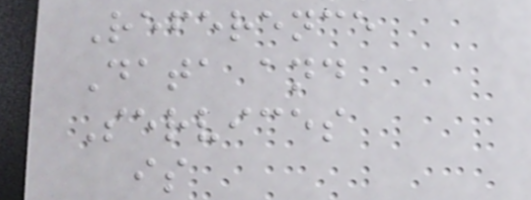Reference
Data and
Services
is
